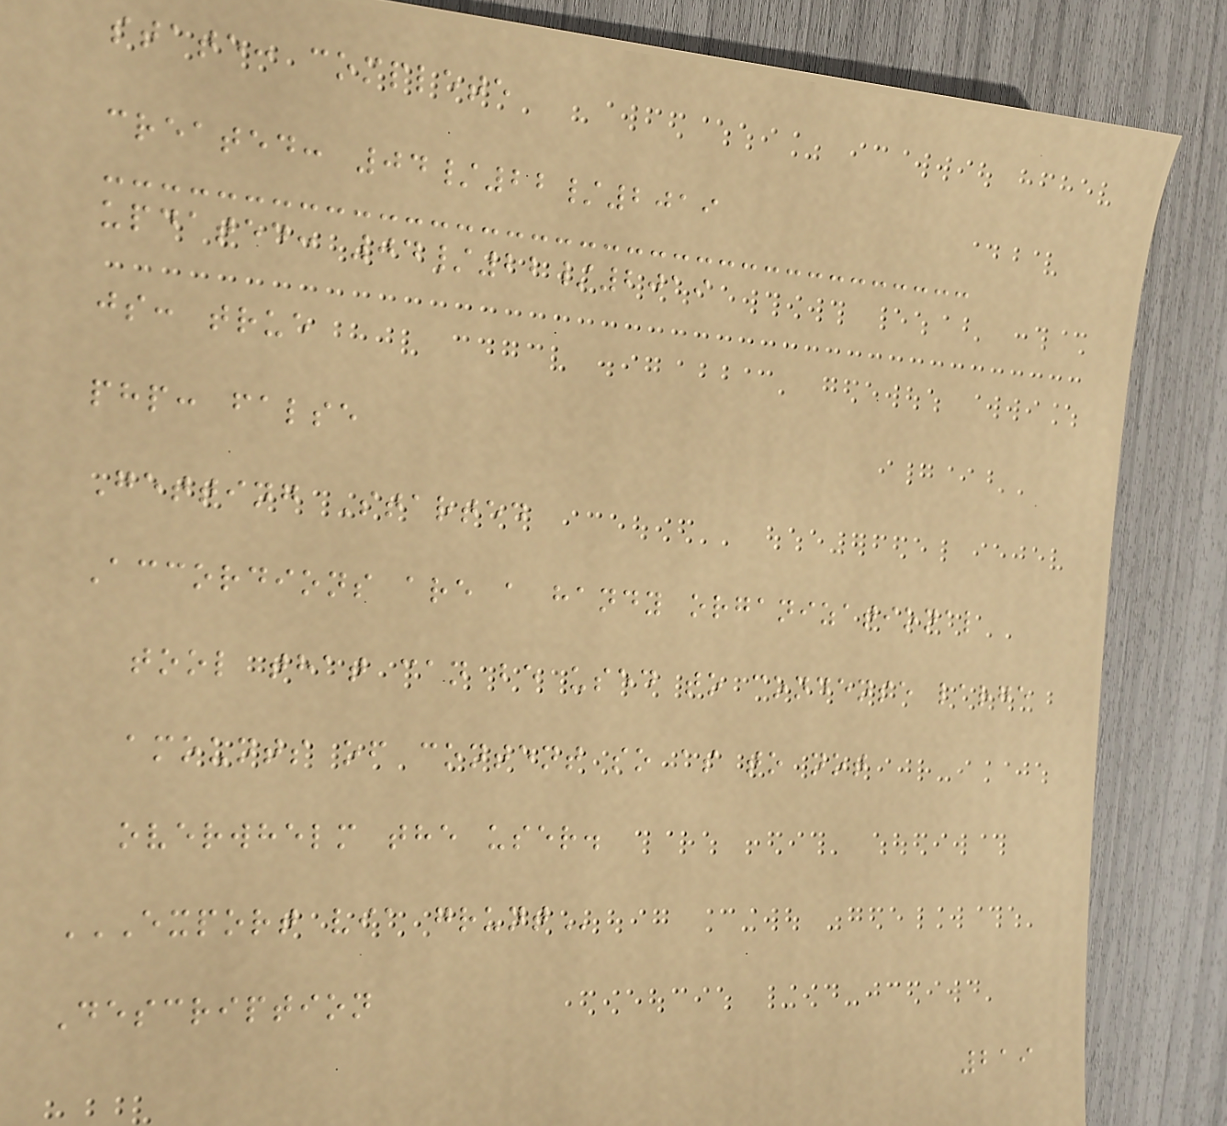state: complete
created: 04/22/2019
updated: 04/22/2019
js: true
php: false
Getting Started
Accordions are a handy organizational
tool that can be used to condense large
amounts of content so as to not
overwhelm the user.
EXPORT VIA GRUNT
Description
219
